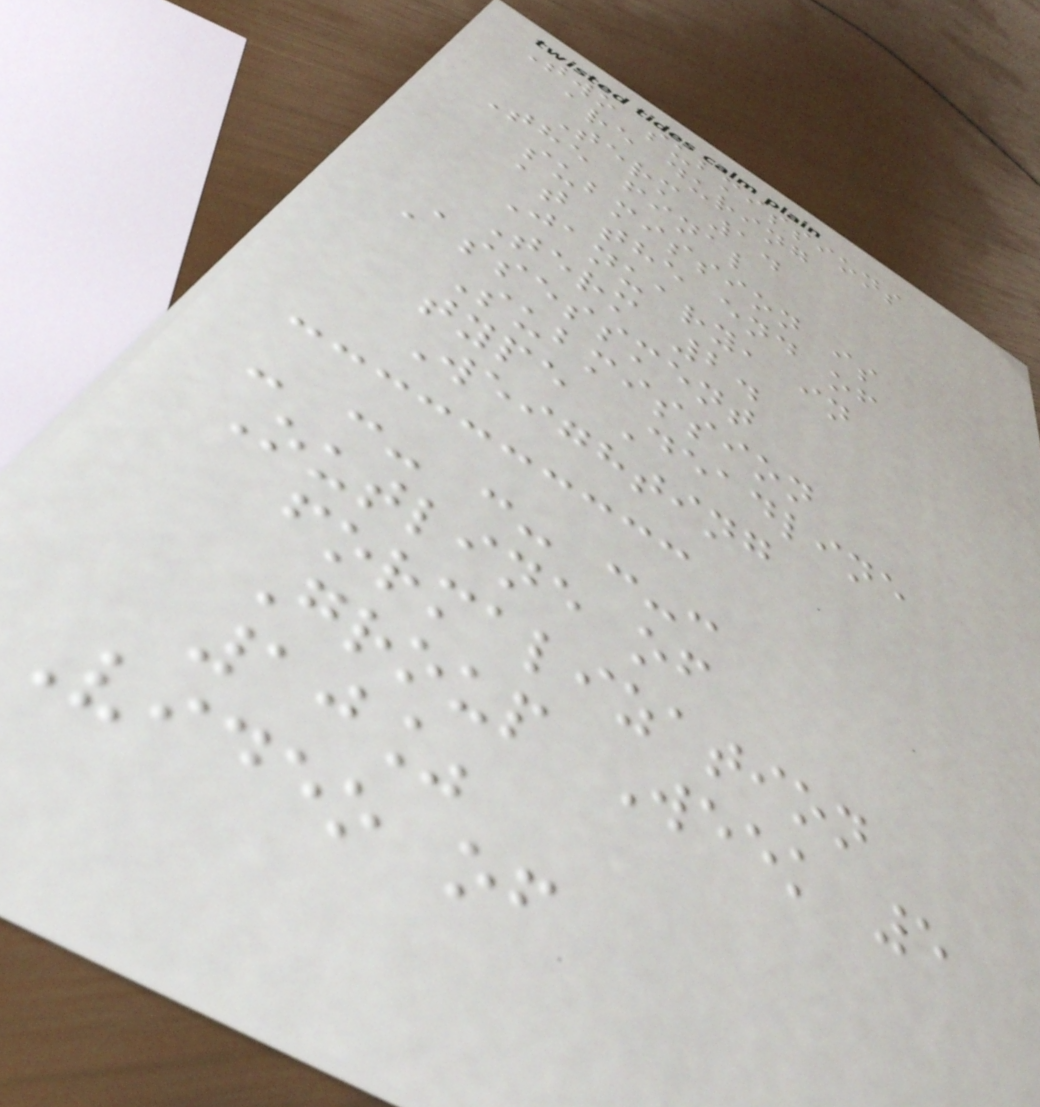Two submissions
are during
Term 1.
The final
submission is
at the end of
January, in
Term 2.
Assessment
Submission
type Deadline
Weighting
- :- :- :-:
Outline of
formalization
Group Week 5
10%
Video of
